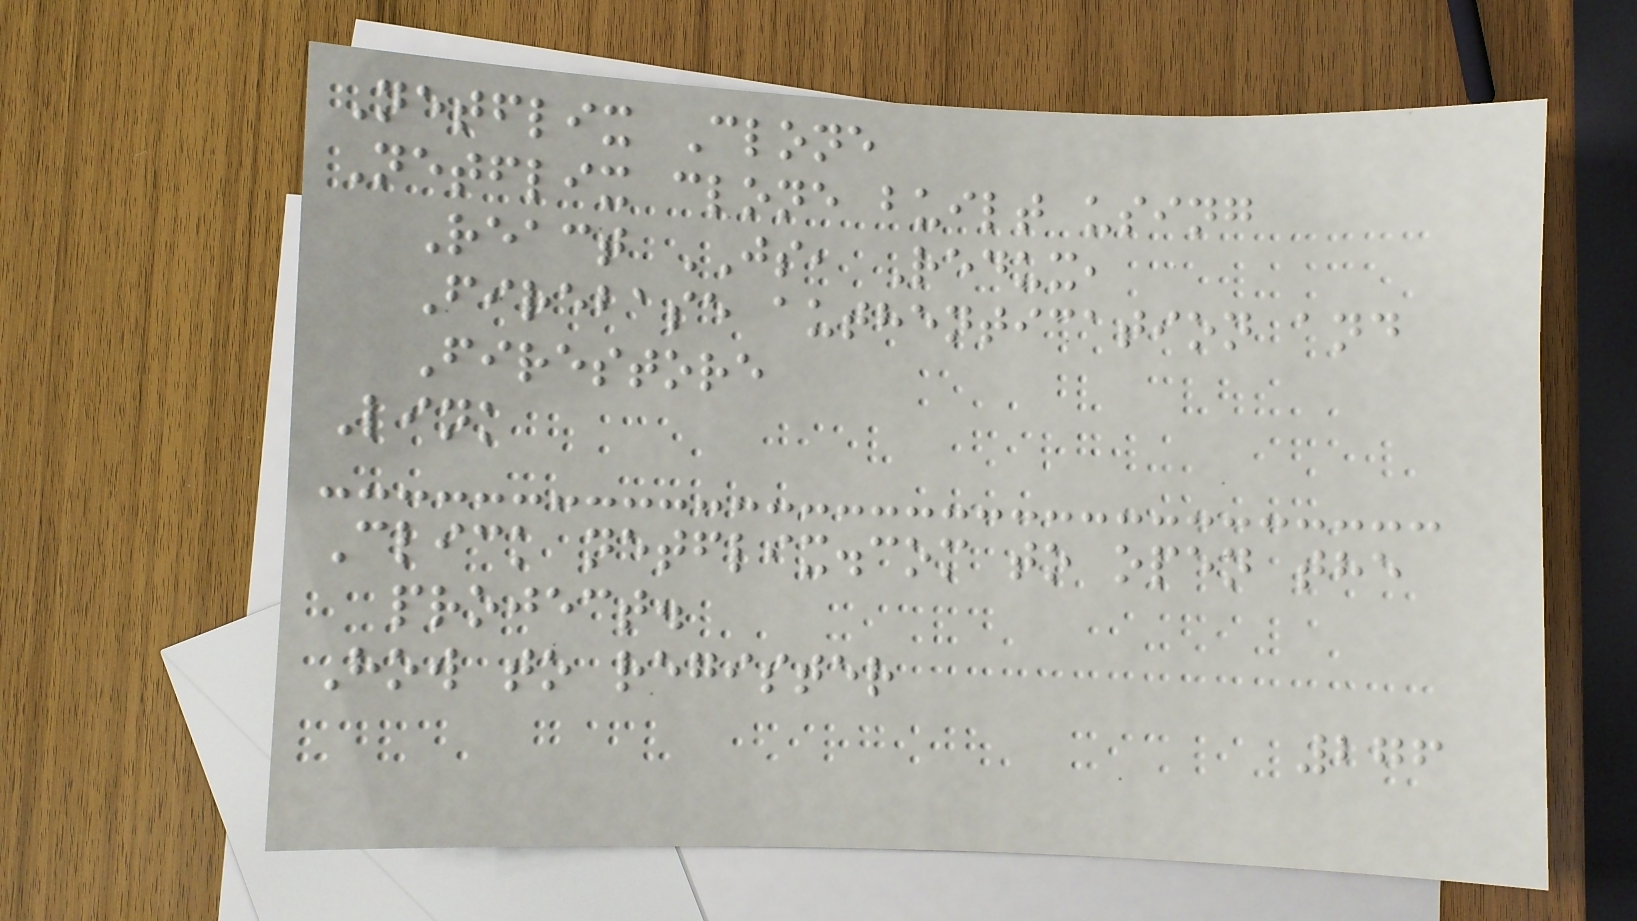Netflix Clone
Netflix clone built using
React JS, Redux,
Firebase authentication and
Firestore
Link
Click netflix.com to open the
project.
How to register
276
